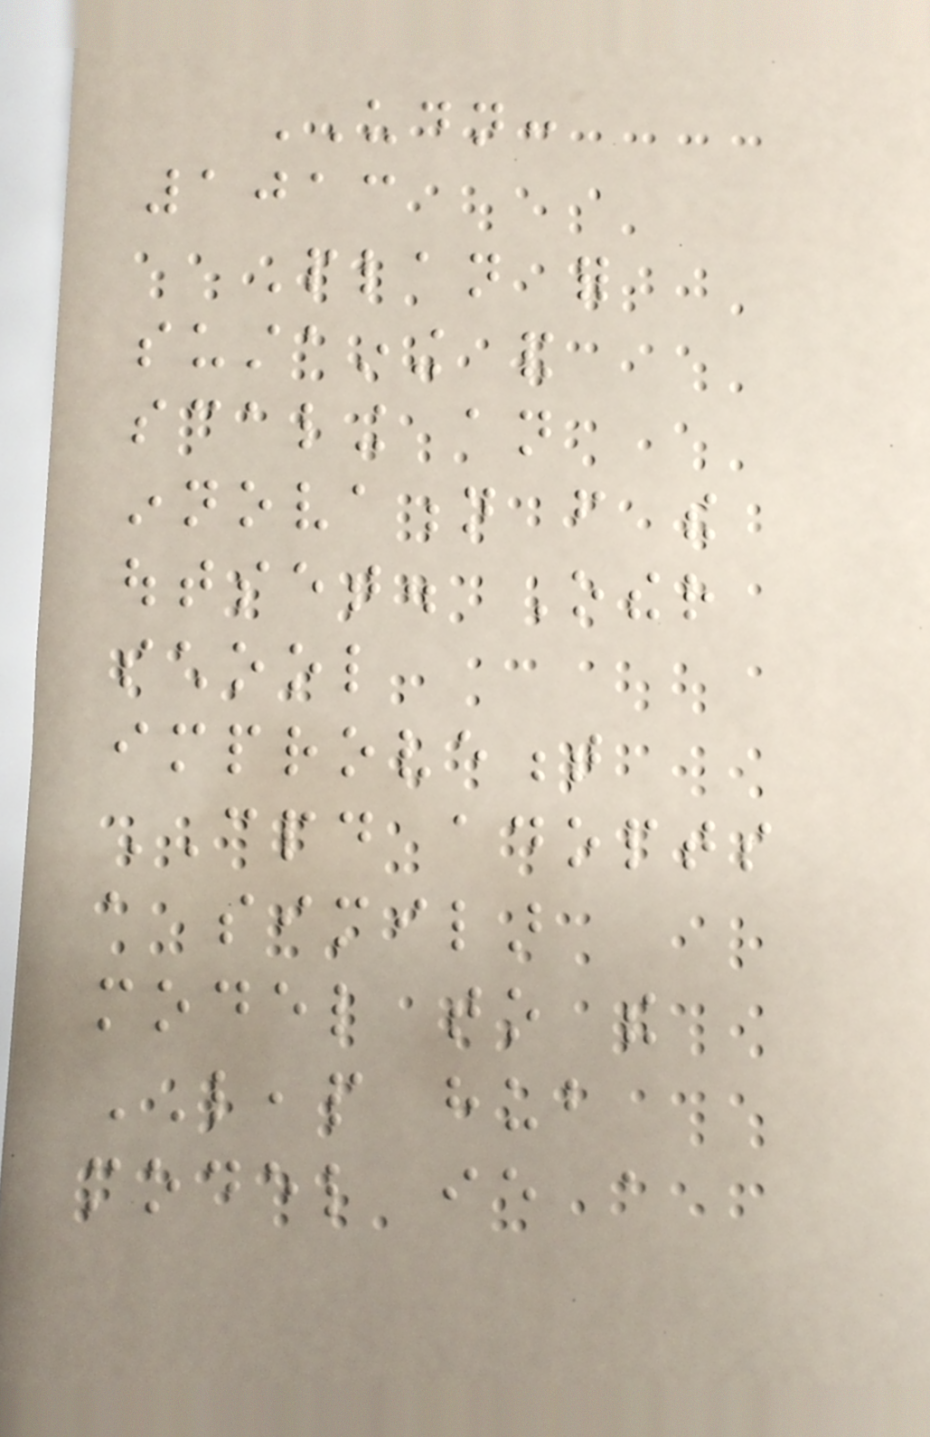UDN:
1013
Plan for
sustaining and
scaling an
innovation from the
outset. Other
school
improvement
CPD adopts
a similar
model to the
LEAP hub
model ie a
